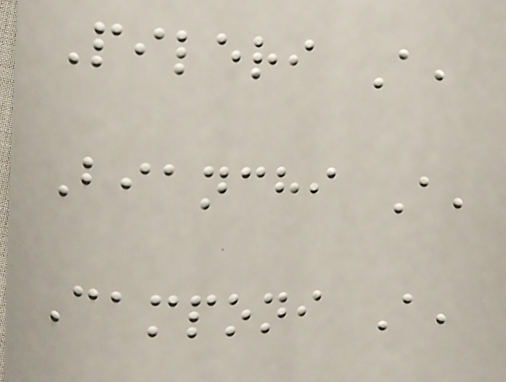Pileri A,
Bianchi A,
Camponi A,
